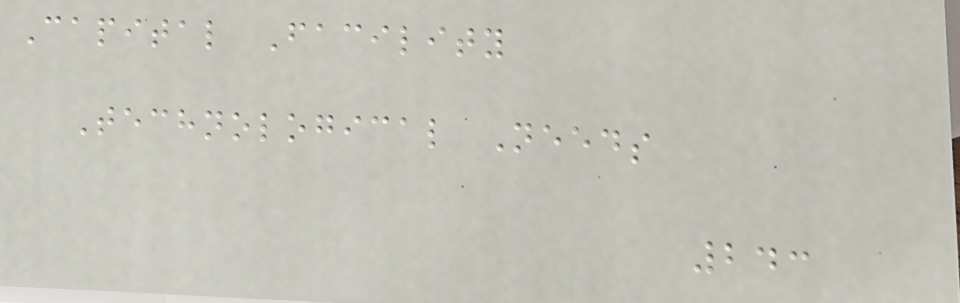Capital Facility
Technological Needs
243
